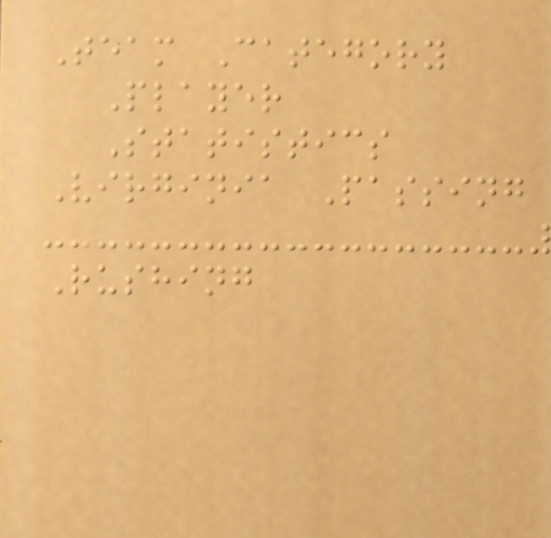Team Category
Player
Statistics
Virginia Passing
Rushing
